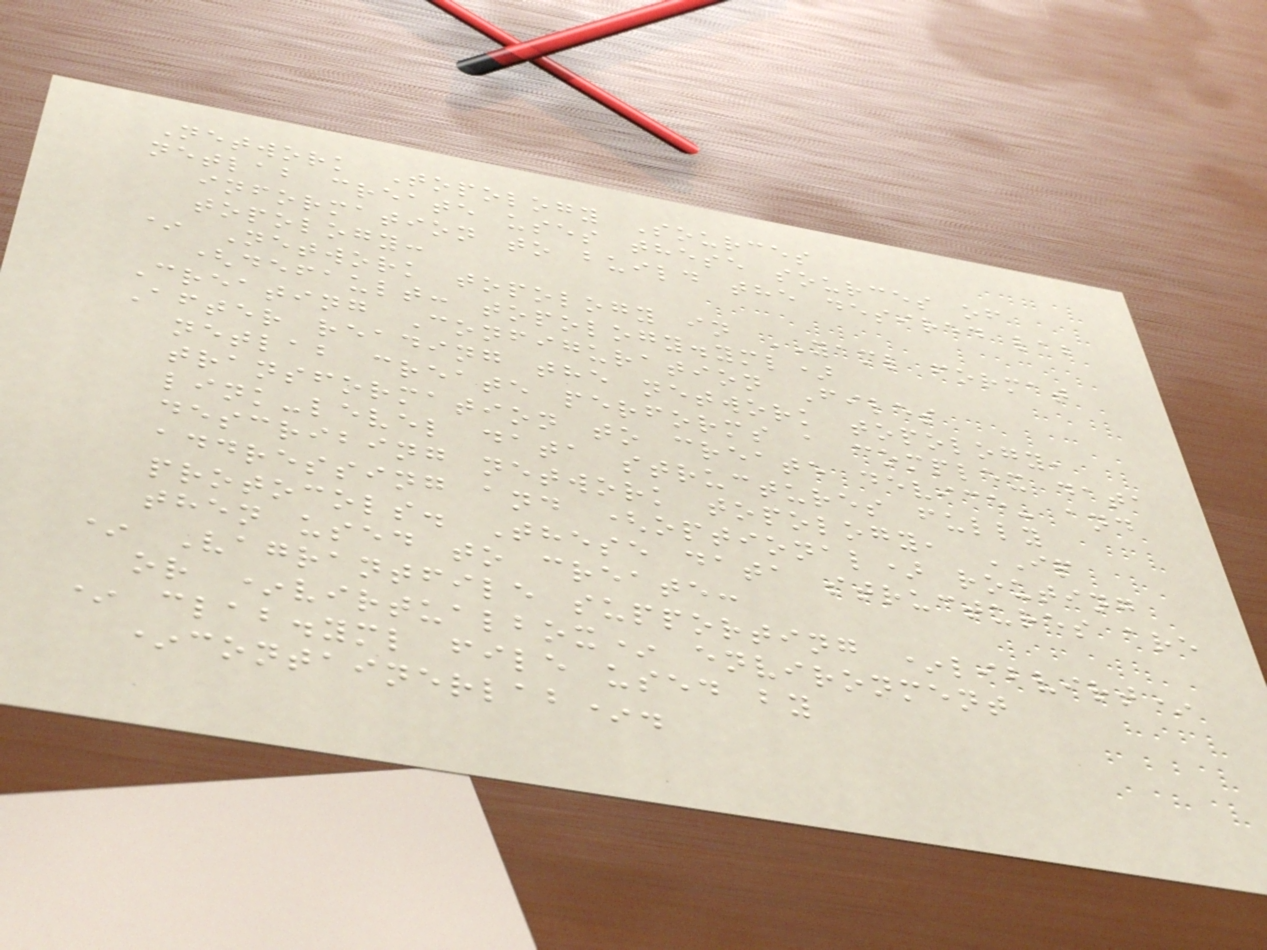Network Topology Sources
netlab create uses these sources of
information to build the desired lab
topology:
* Network topology in YAML format
(default: topology.yml)
Creating Configuration Files
After reading the network topology,
netlab create performs a complex data
transformation to create device- and
link-level data structures fully
describing network topology, IP
addressing and (optional) routing
protocols. These data structures are
then used to create:
* Vagrantfile supporting *libvirt*
or *virtualbox* environment
* clab.yml file used by
*containerlab*.
